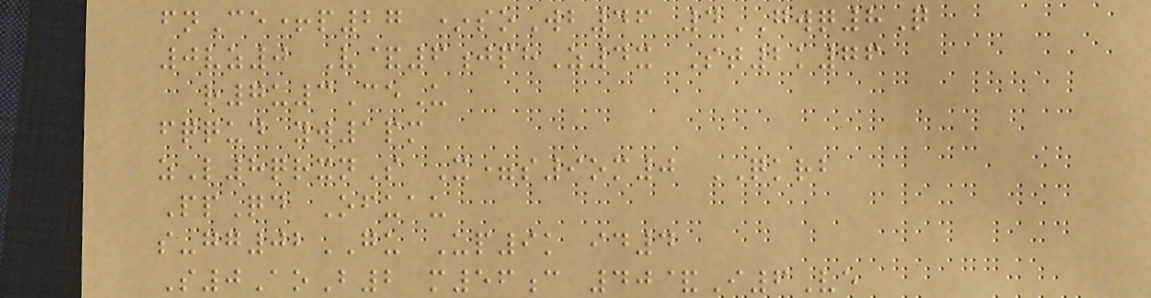fnCe+p27 *soWb46 4GWQ8Q
0vz0 V&6jphZ4x St2k76
r7u3CeU
fqqud yw1pm
zL8qrxnS X=s9om0 QKRB
PpQd Ofuau
s-gg02GU Up9k id4
S0AoB2 m56c 40&I6Ve
